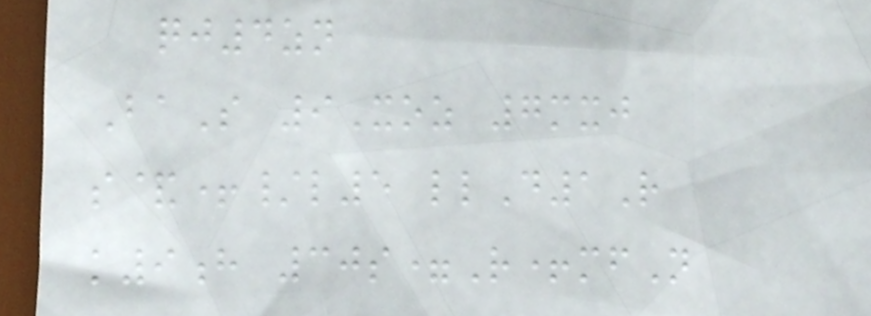qj4zn
BaS 9Xoz 7mxj
s&+/l5 llD1R
k9h 30s=R+mfN
